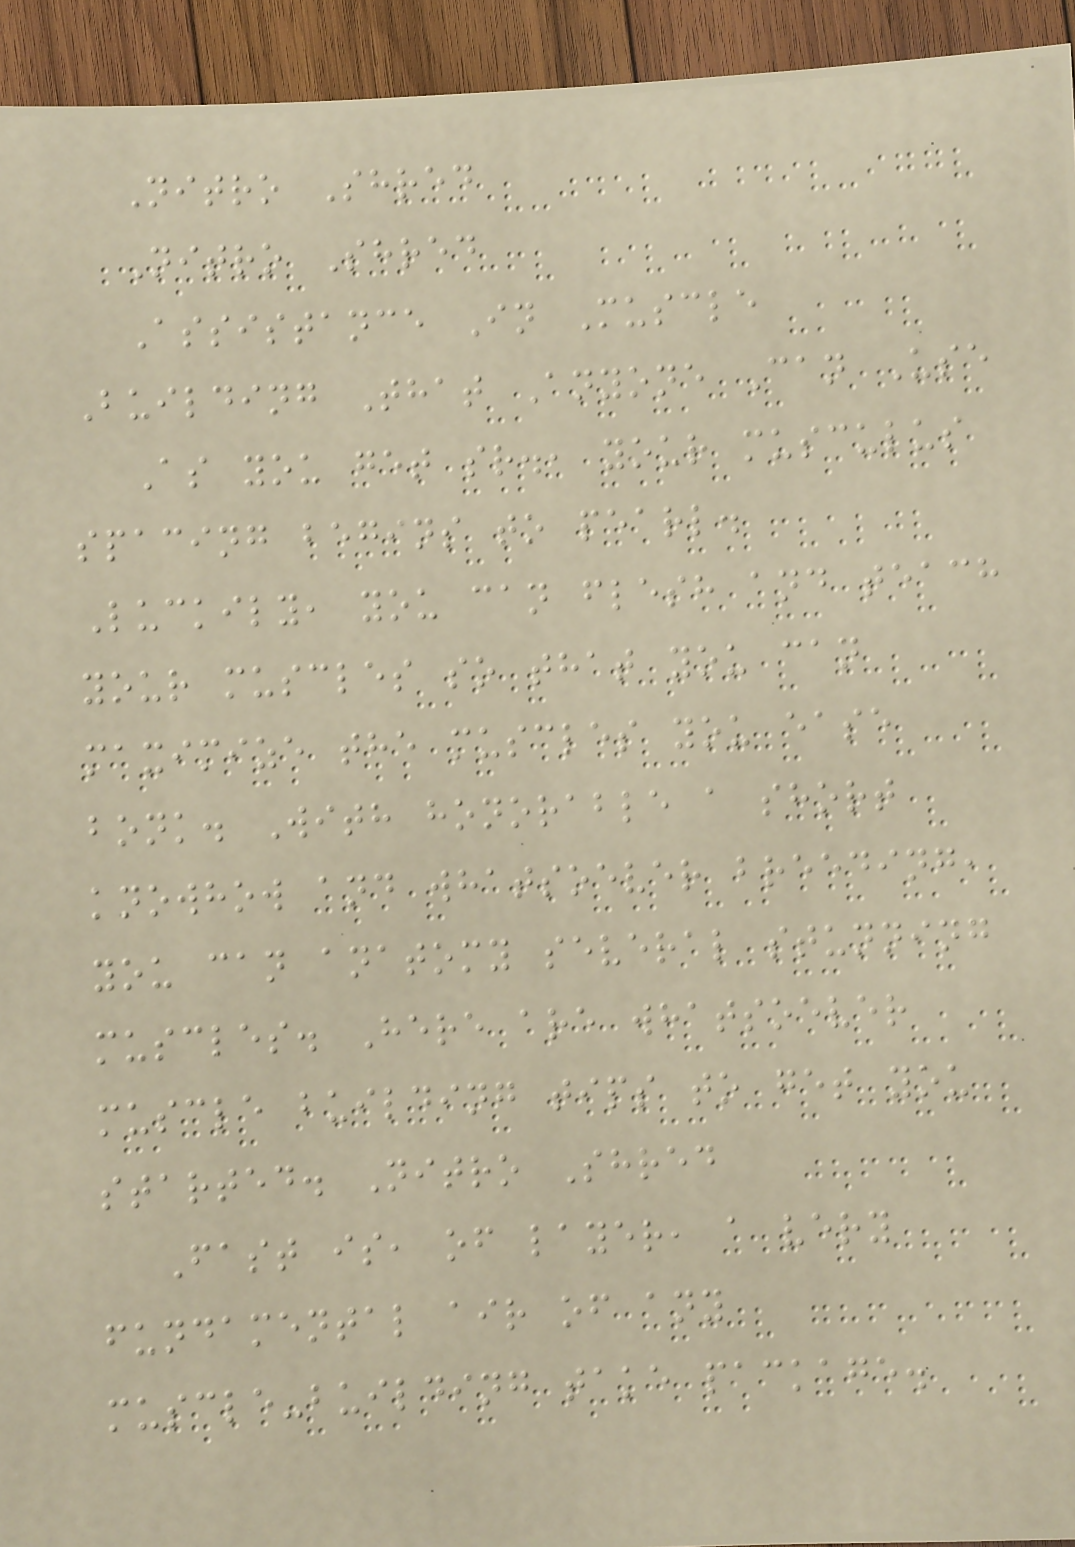Nitro Shred
Nitro Shred
Assistance In Muscle
Building That Anyone Can Use
As you get sr., your musculus
spacing begins to pearl.
Luckily, you can flesh and teach
your muscles so that you can
maximize the muscles you ease
bonk. With honorable a short
knowhow and whatsoever breeding,
you can anatomy several stunning
muscles. Here are whatsoever
muscle building tips to get you
started. Nitro Shred
Fast is, of layer, a very
fundamental air of any
muscle-building take package.
